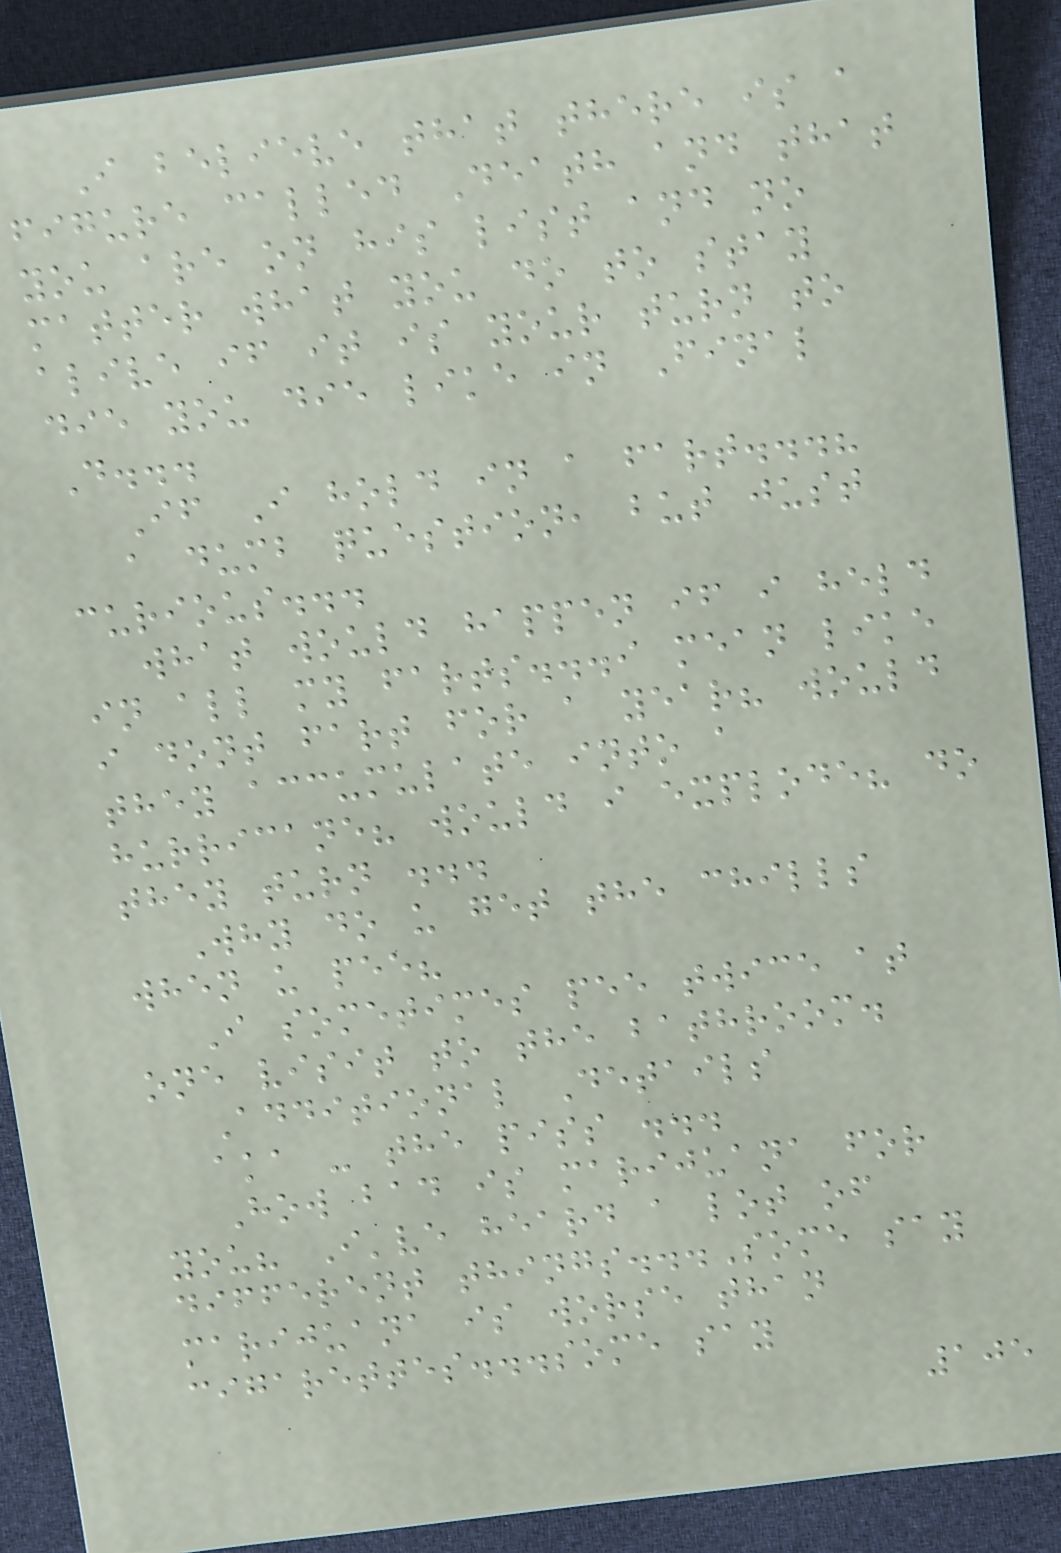I believe that there is a
figure called Death and that
you are on his list and no
matter what you do to stay
alive if it is your turn to
die you die like in Final
D...
If I hold in a fart...?
a dumb question, but just
curious...
what would happen if i held
in all my farts...i mean like
i dont fart for a year? would
they accumulate into a
hurricane? would i explode? do
they turn ...
Why do u get the chills
when u pee?
I sometimes pee twice at
one visit to the bathroom.
Additional Details
aka - the piss ...
How bad is marijuana for
you? I've heard a lot of
different things...Some say
marijuana is worse than
cigarettes...some say
105
